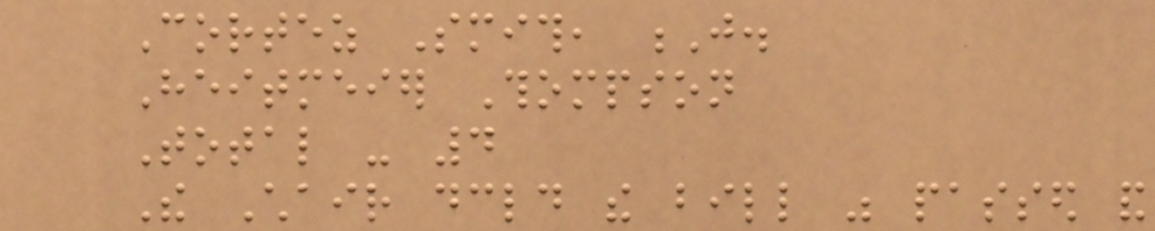Cortez Smith, J.
Heitmeier Thompson
Total - 4
The Chair declared the bill was passed and
